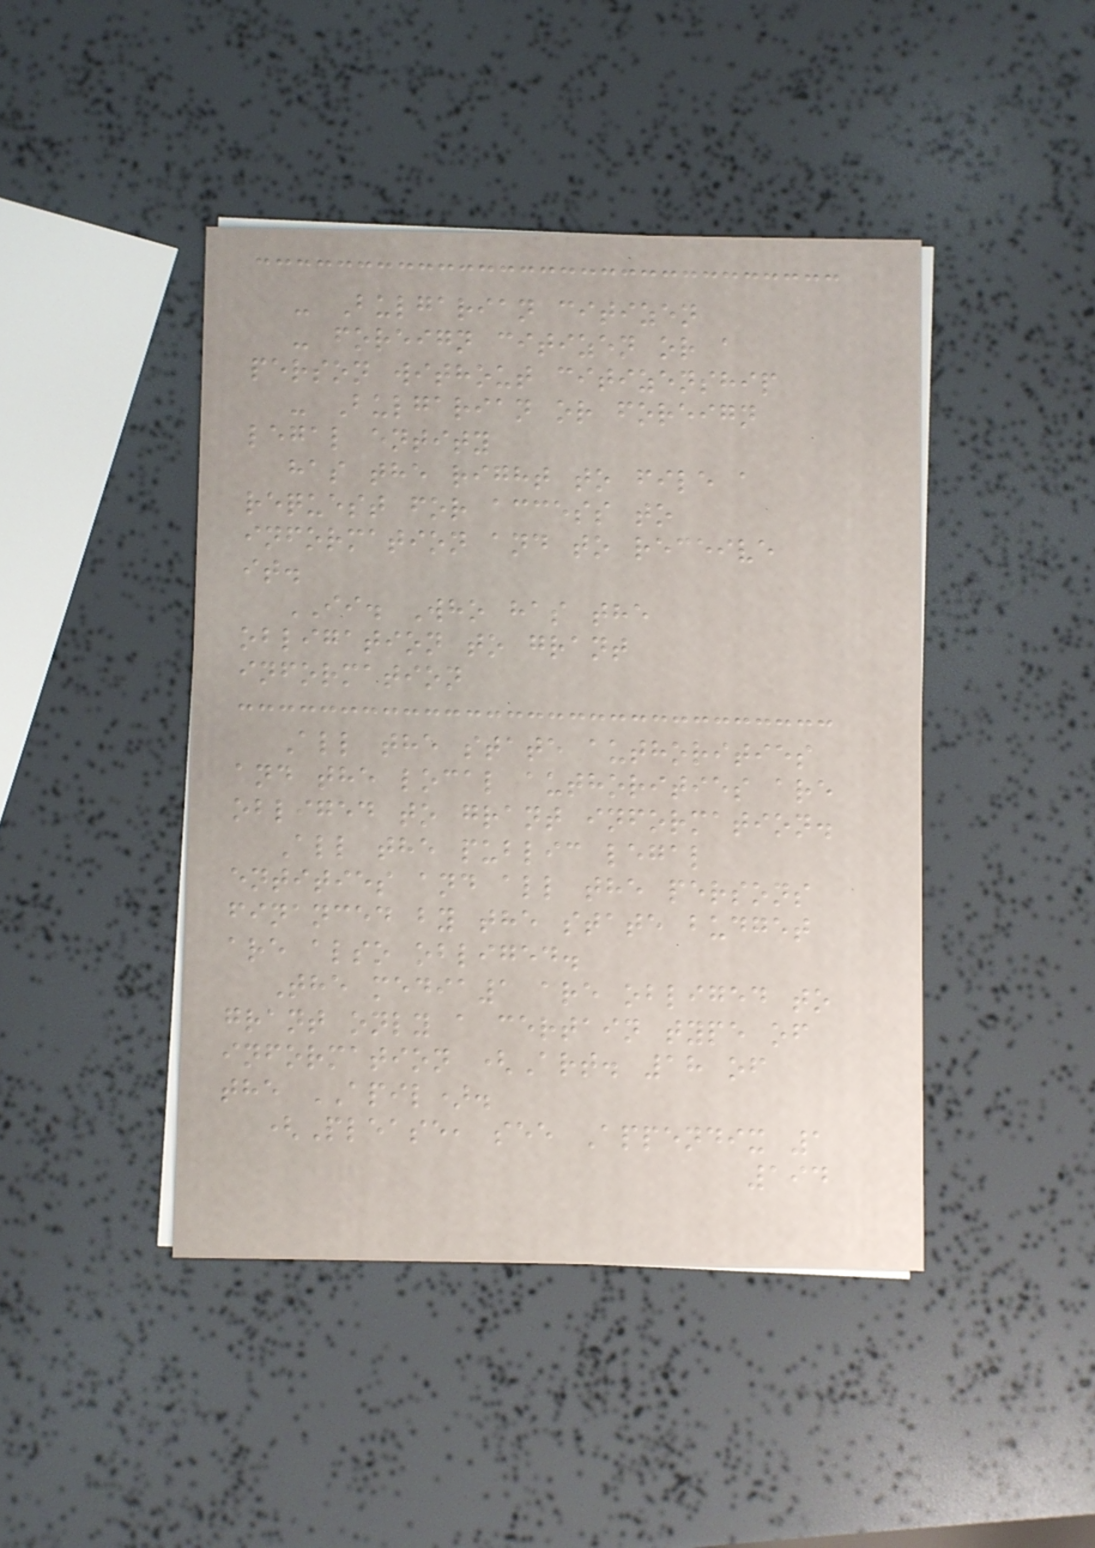- Bulgarian citizen
- foreign citizen or a
person without citizenship
- Bulgarian or foreign
legal entity
has the right to file a
request for access to
information and to receive
it.
II. Who has the
obligation to grant
information
All the state authorities
and the local authorities are
obliged to grant information.
All the public legal
entities and all the persons
financed by the state budget
are also obliged.
The media1 are obliged to
grant only a certain type of
information (Art. 18 of
the APIL).
(Please, see Appendix 1
194
